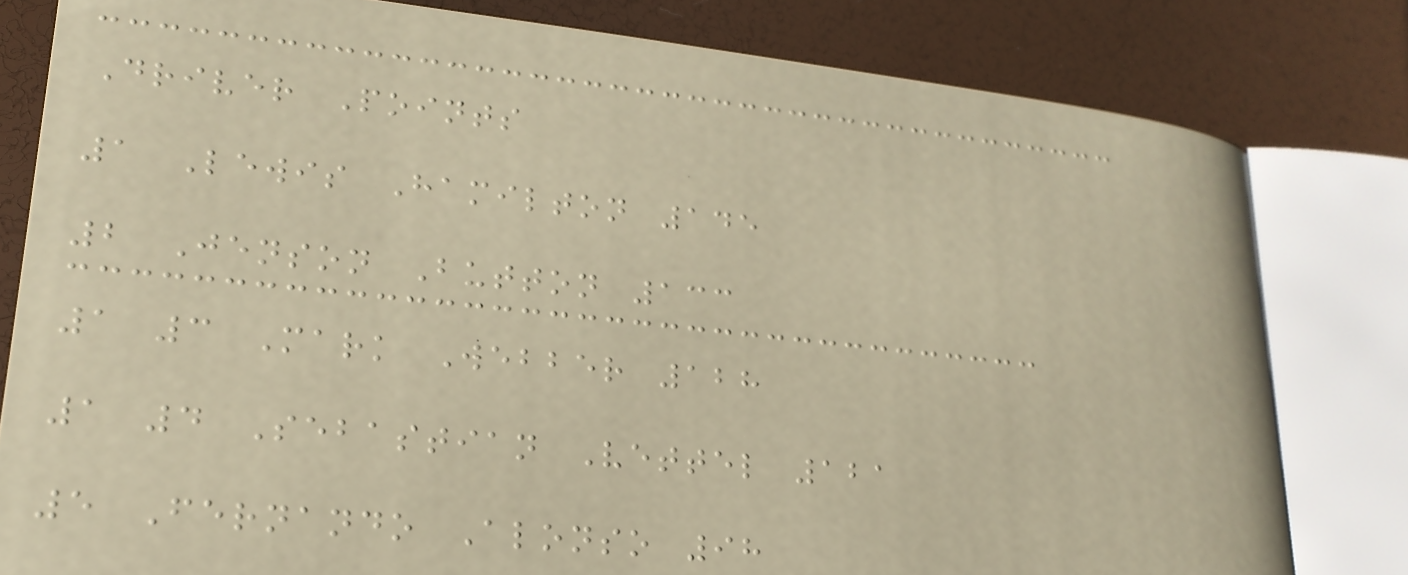Driver Points
1 Lewis Hamilton 145
2 Jenson Button 133
1 3 Mark Webber 128
1 4 Sebastian Vettel 121
5 Fernando Alonso 98
